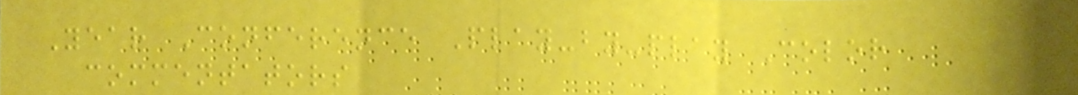Year Conference Play-by-play Color
commentators
